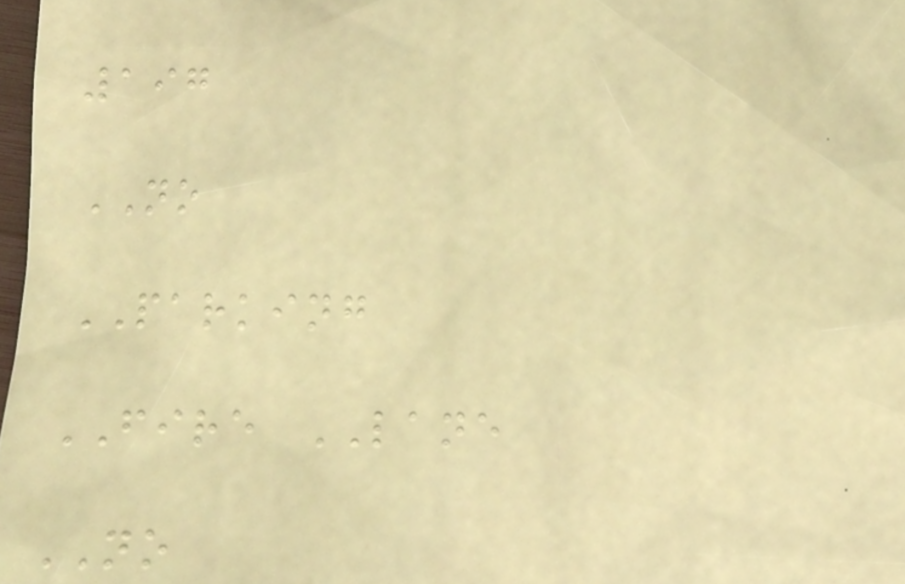197
NO
PARKING
FIRE LANE
NO
